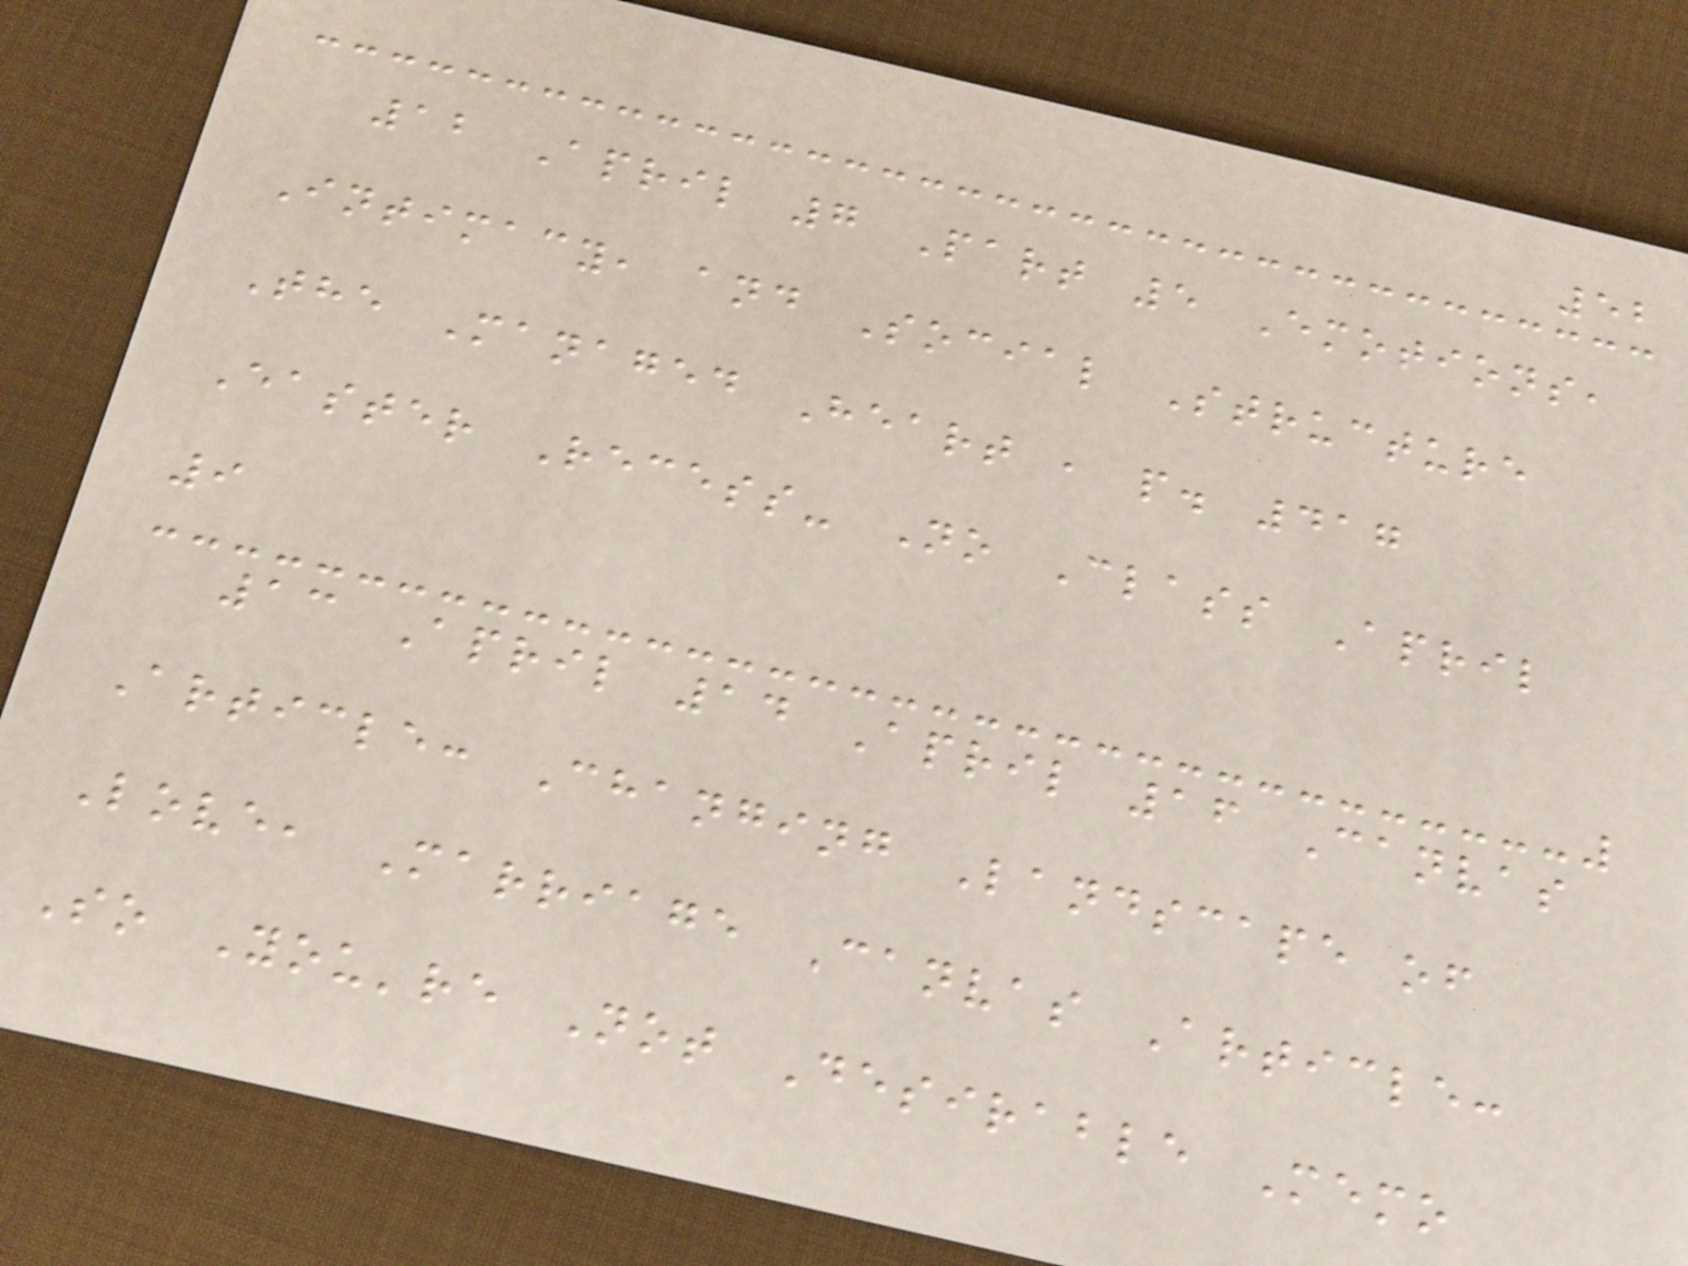52
12 April 7 Part 5 Emotions,
Intimacy, and Social Structure
The Managed Heart , p. 417
Easter Recess- No Class April
9
13 April 14 April 16 Canvas
Article: Changing Landscape of
Love, Marriage Canvas Article:
So You're Not Desirable Memo
